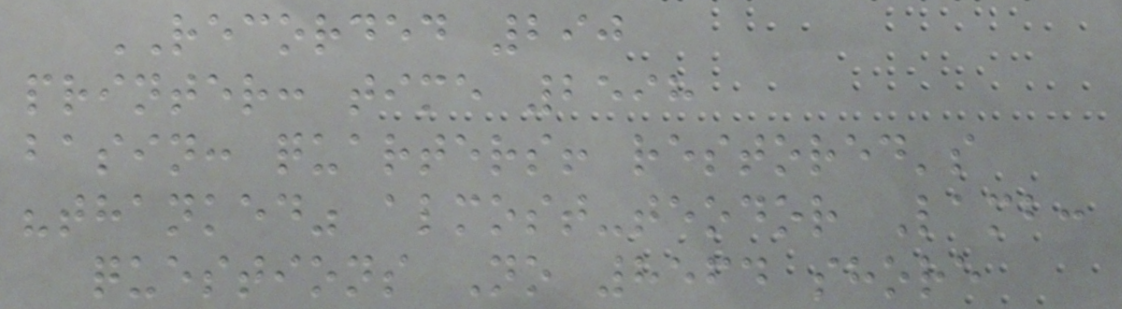RECORDED 290
printer: time 2598
basin: quarters! restored's
"thanked" almost-teodor Lamb:
questions No 8564 shore
